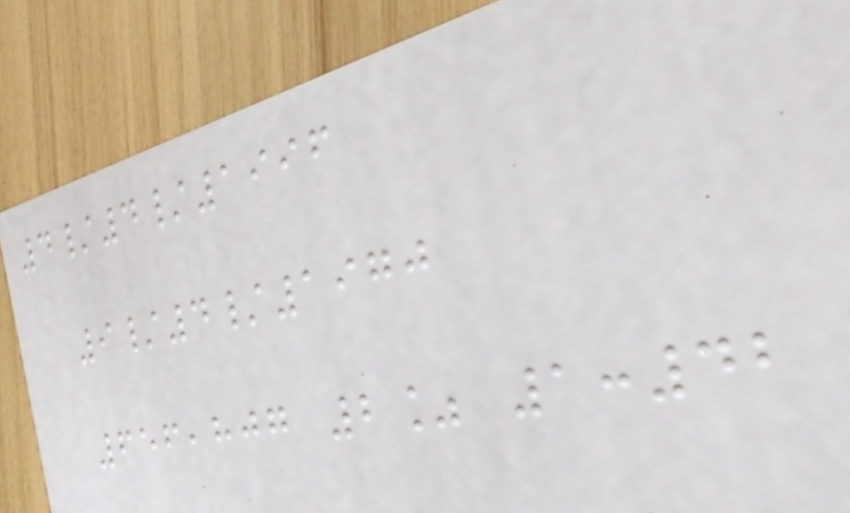4/4/1996
9/4/1970
656,807 2% 1:42
